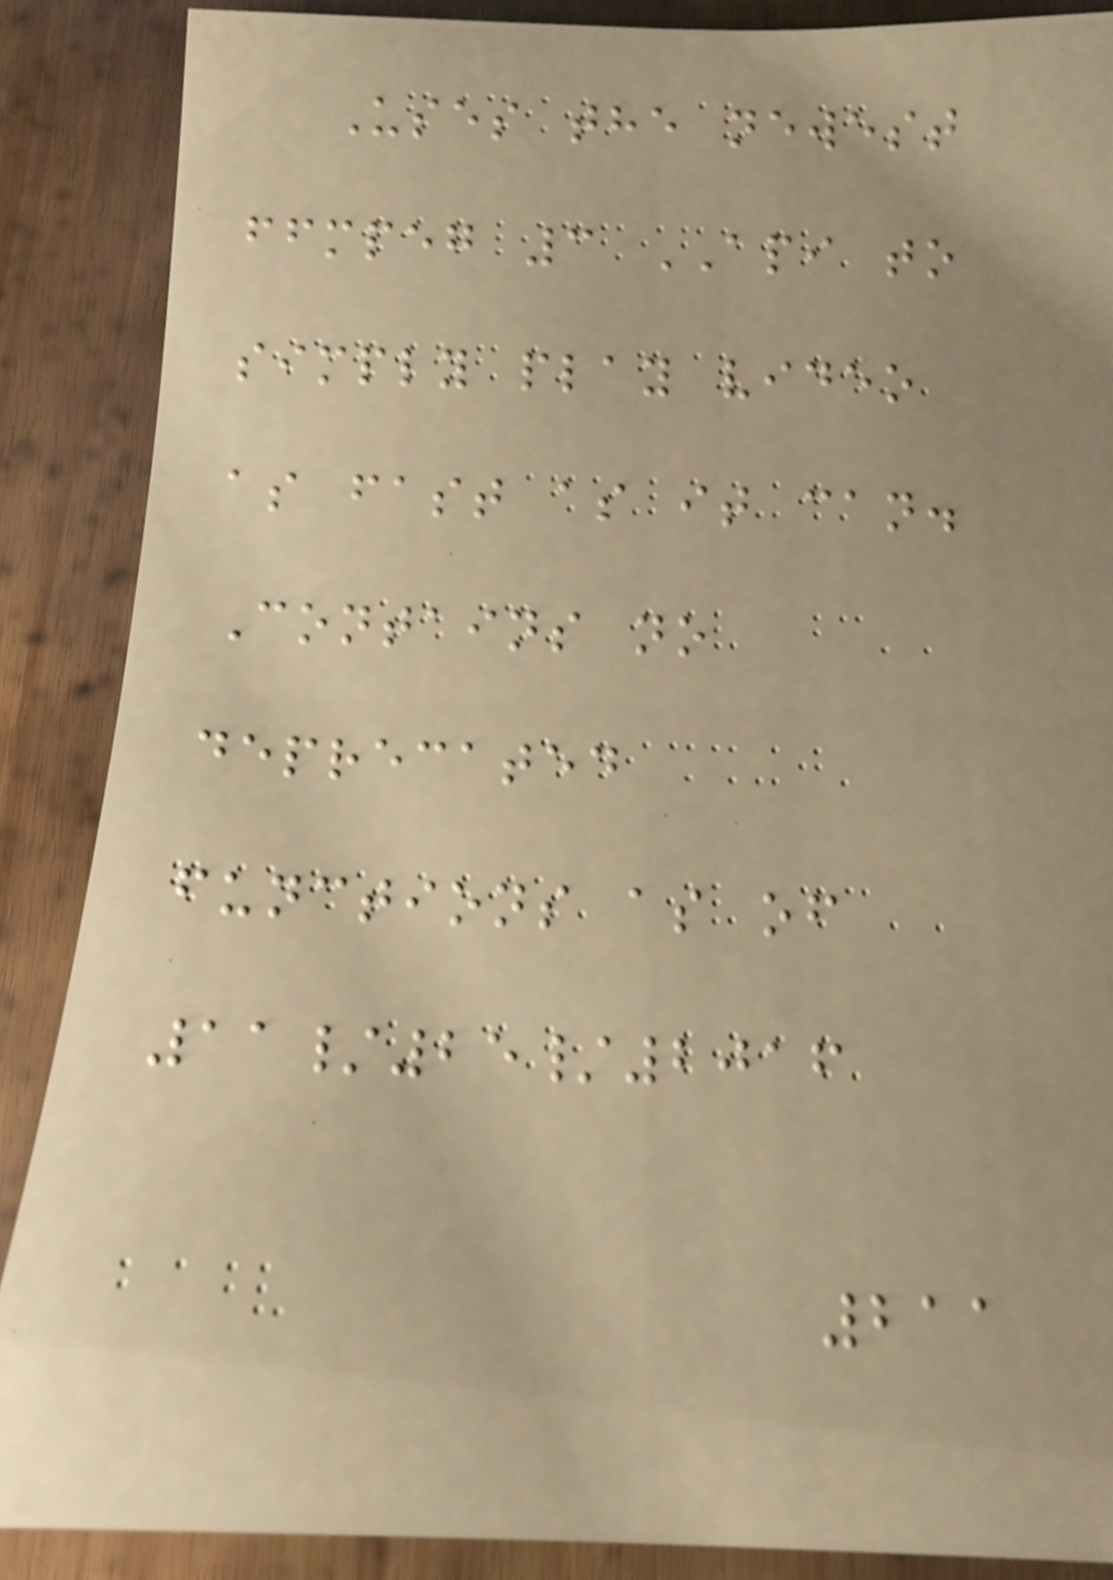Uses the newest
ffmpeg 3 API to
simply play video
as fast as it can.
Contains no
deprecated
functions as of
11/25/2016
211
